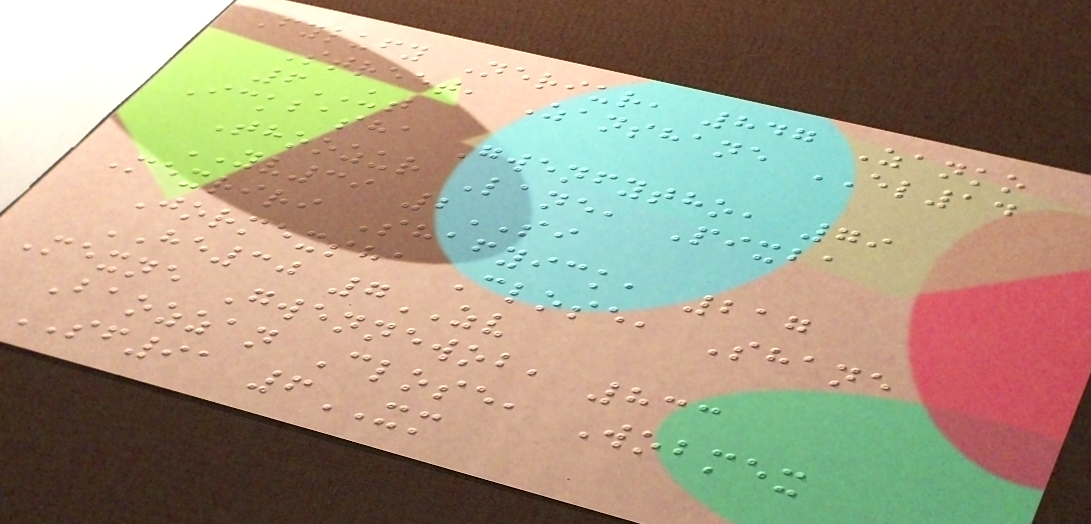Fylufy Neriur, 847 Zanko
Street, Zanshane EL14
6UT
Ickbasha Gwenfytho, 79
Thoozur Lane, Pixba
YV39 2SI
Mexriri Shafyick, 217
Jormexsha Close, Shane
HE30 7ZV
Mexne Gwennewob, 833
Baozzan Close, Wobmex
SF91 6XM
